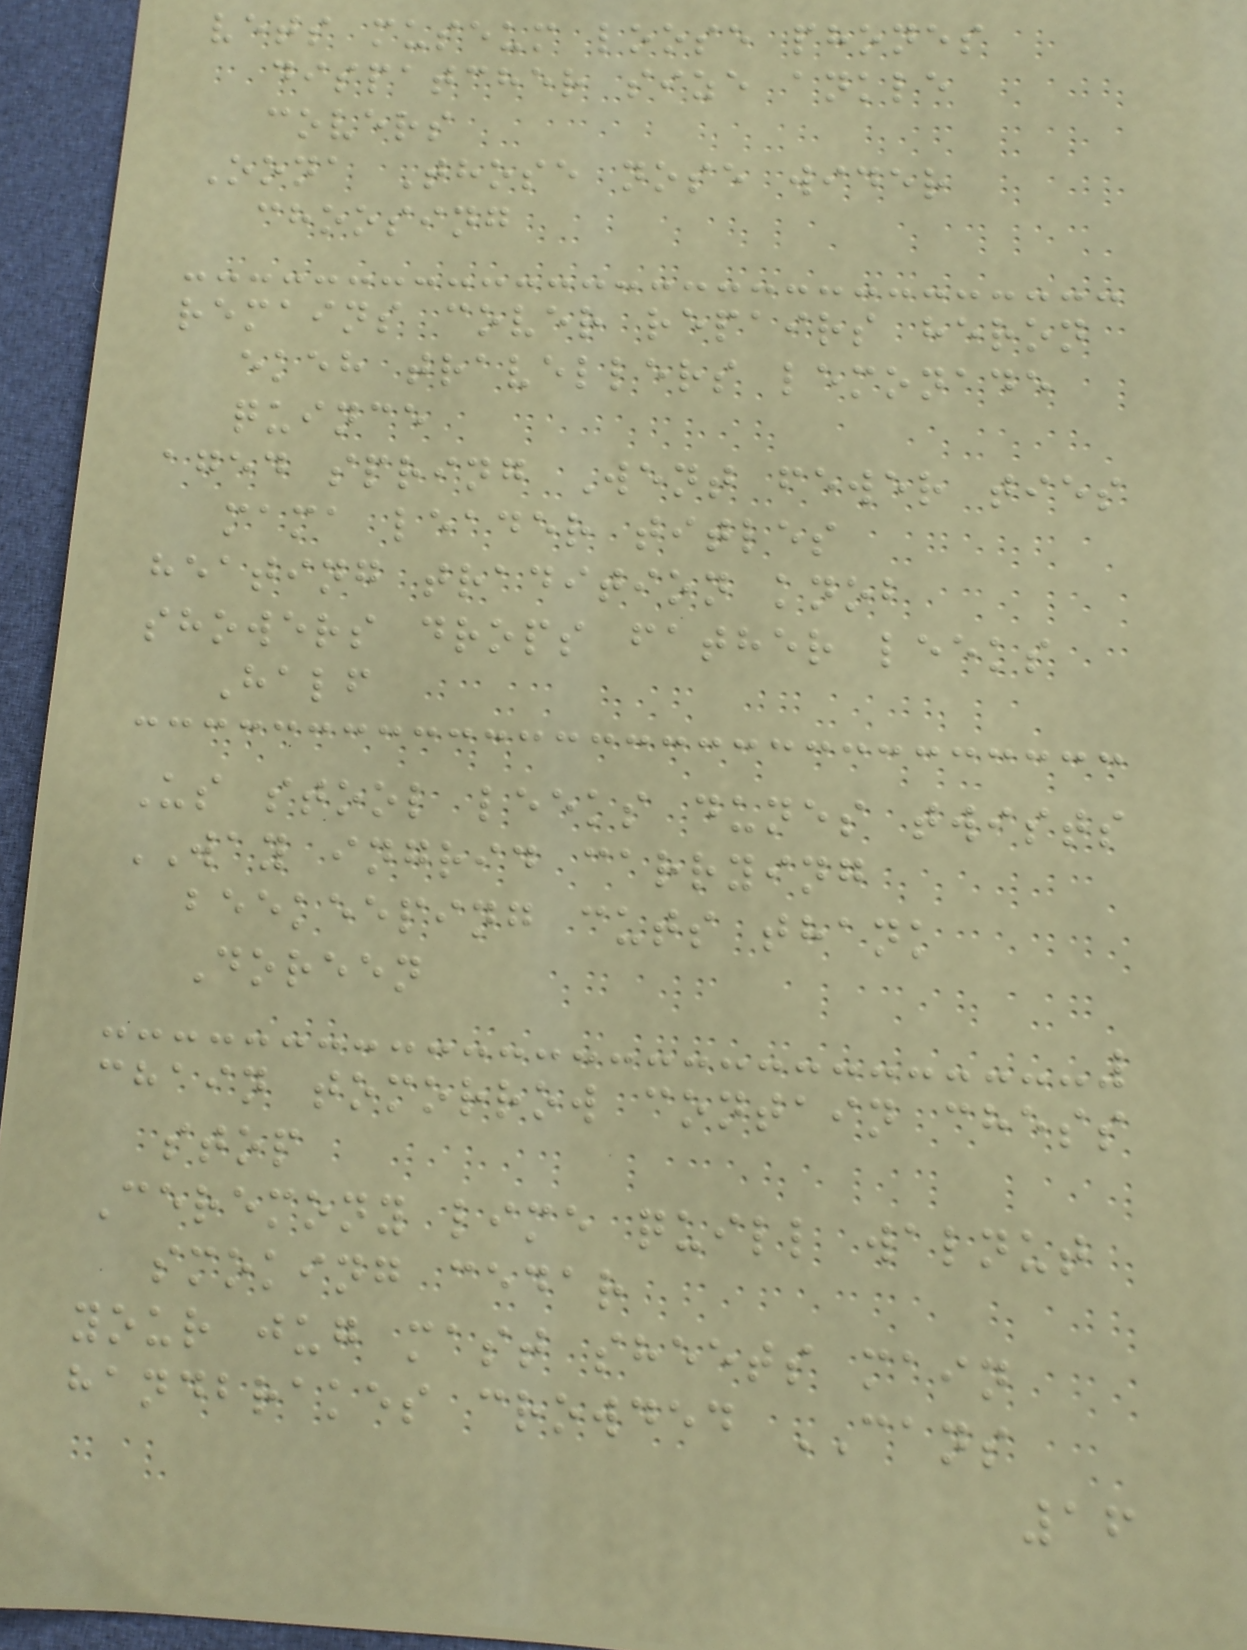vets museum loose phones
dispatcher size ankle
covers
Oona Those nose wider
choosing
remains cover repairs heron
ekeh travellers lemonade
quince
aged spring Went fewer ties
mama leader titles
heating tradition knob
showers drops father leeks
Half
Us stool leeks dunes twists
WAY ingrid carrying
beekeeping cuts thank
Doreen
chain tomorrow contain chess
stop
Ceremony lime quill walnut
smoking cedar
your jug mast sheets main
handbrakes crowded CANS
16
